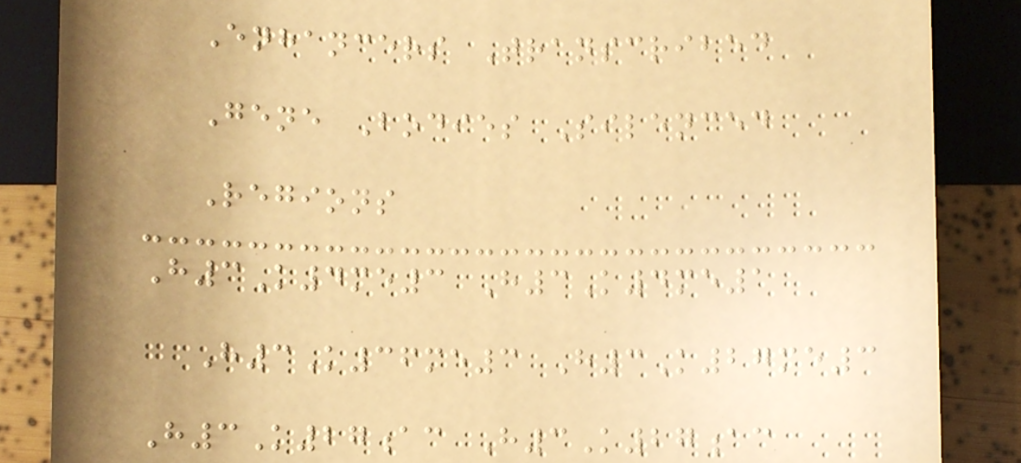Enhancers Transcribed
Gene Bodies Silenced
Regions
H3K4me3 H3K4me1
H3K36me3 H3K27me3
H3K27ac H3K27ac
